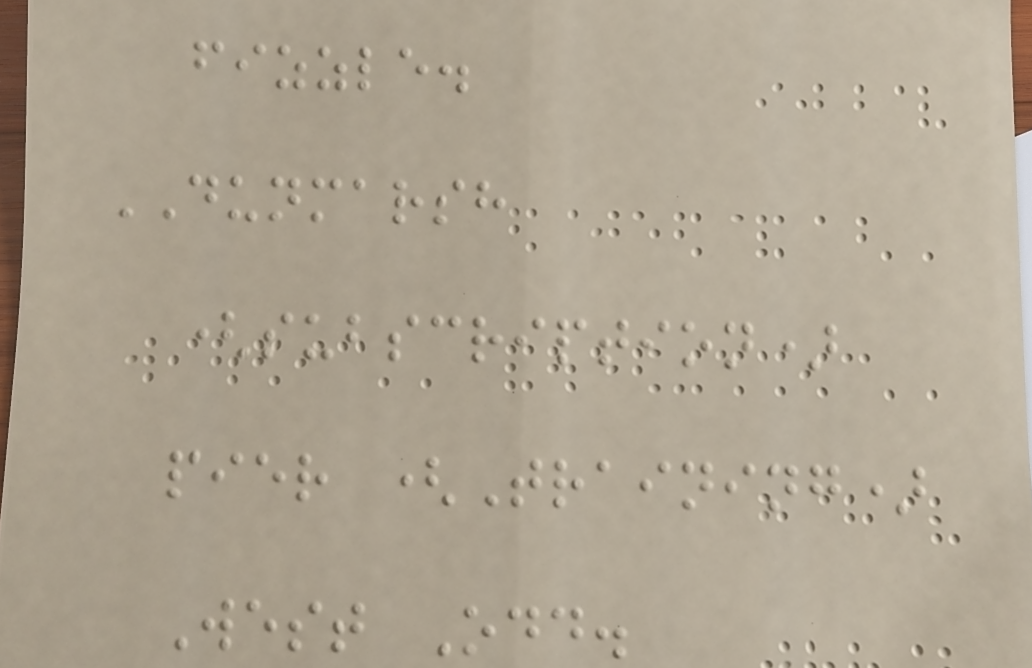fizzle.
DUNMARSH
(subscription)
pier (Training)
West Odd.
